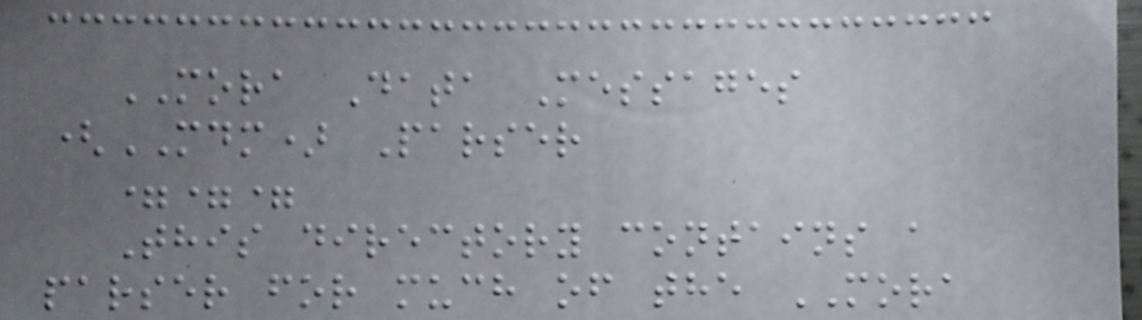MORA Data Messages
(MDM) Parser
===
This directory contains a
parser for much of the MORA
